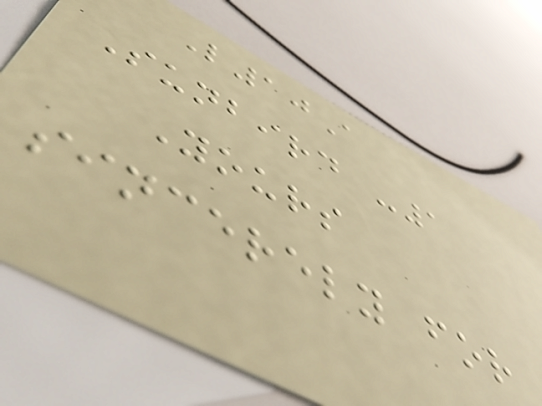L10A
Sunbird -1
Yours
sincerely for
